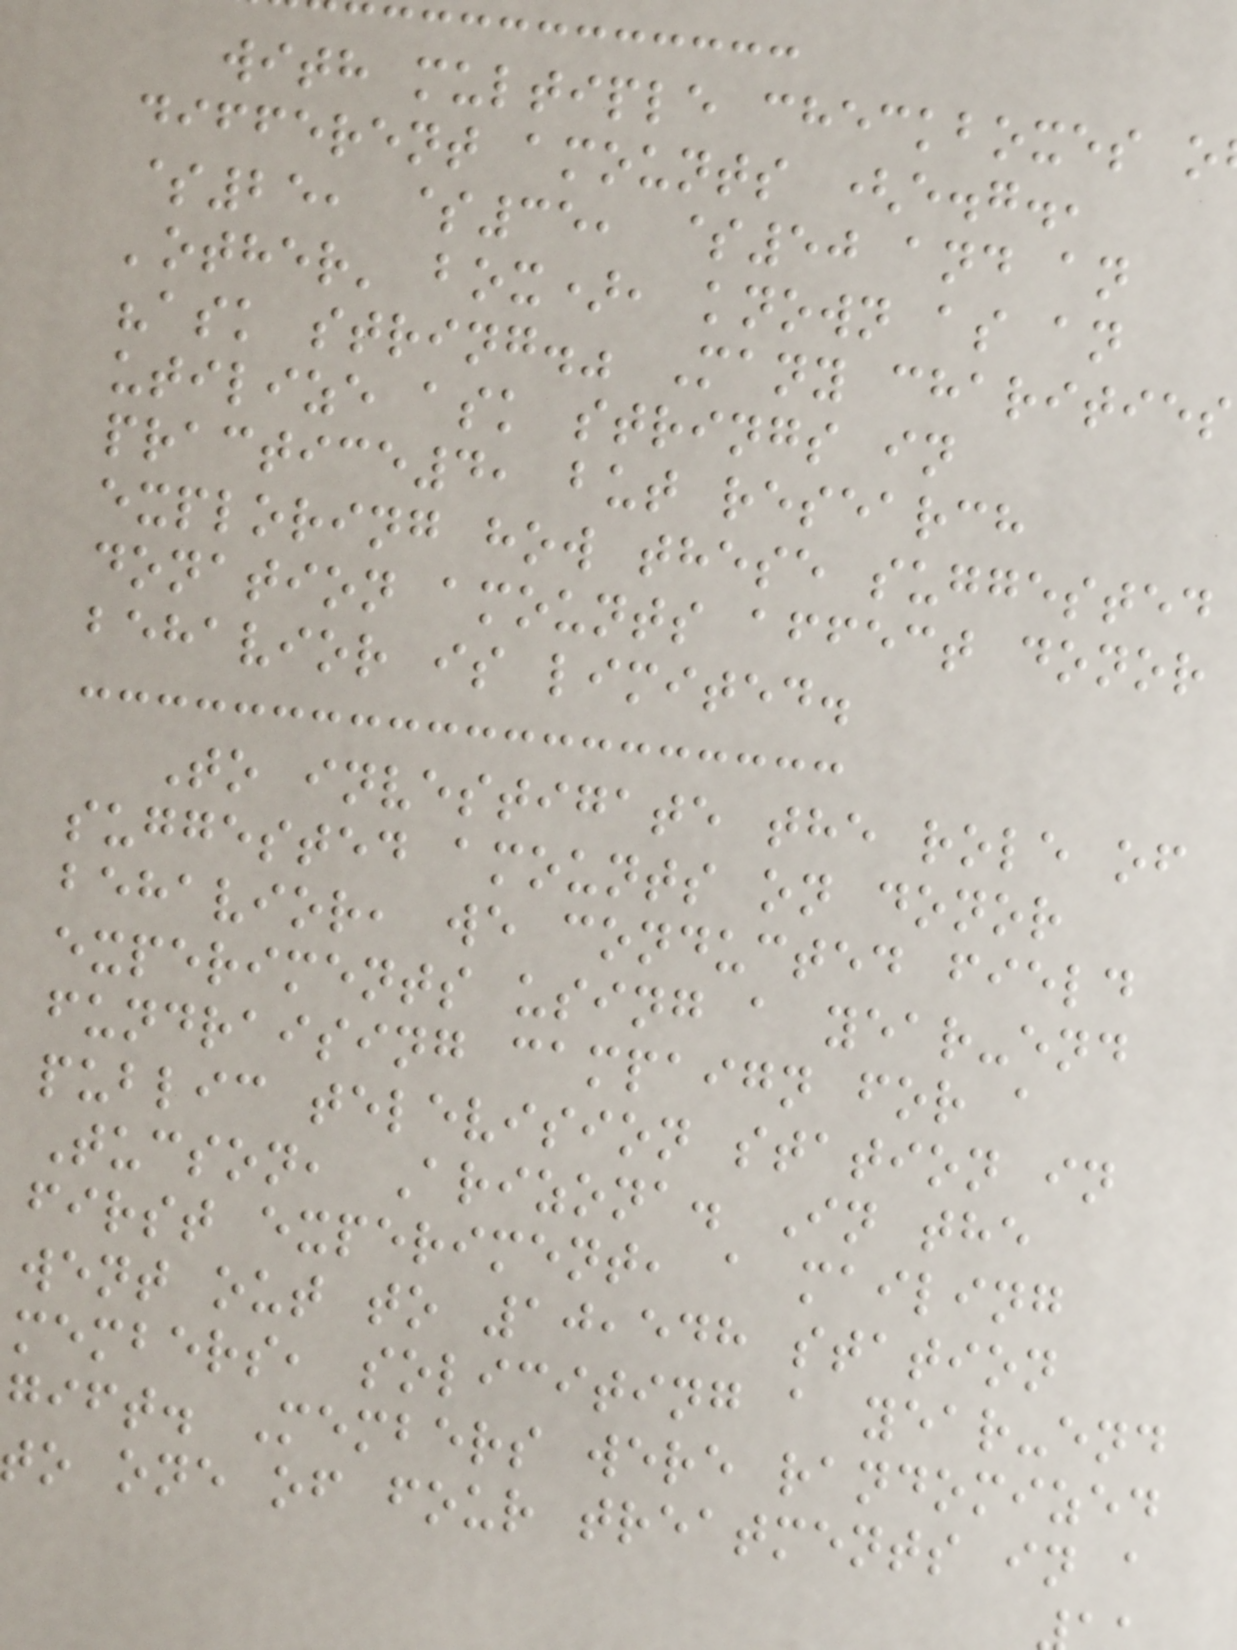with multiple checkboxes o
different amounts (e.g.,
$25, $35, $50 and an
'other' box), known as an
"ask string." Many charities
utilize ask strings in
practice4, but research
exploring how these suggested
donation amounts affect donor
behavior is limited.
To investigate the role of
suggested amounts on donor
behavior, we conducted field
experiments using a year-end
fundraising campaign for a
public television station in
Tucson, Arizona. In the
first experiment, a mailing
went out to 10,548 station
members, soliciting a year-end
gift. Members were randomized
to one of four treatments in a
